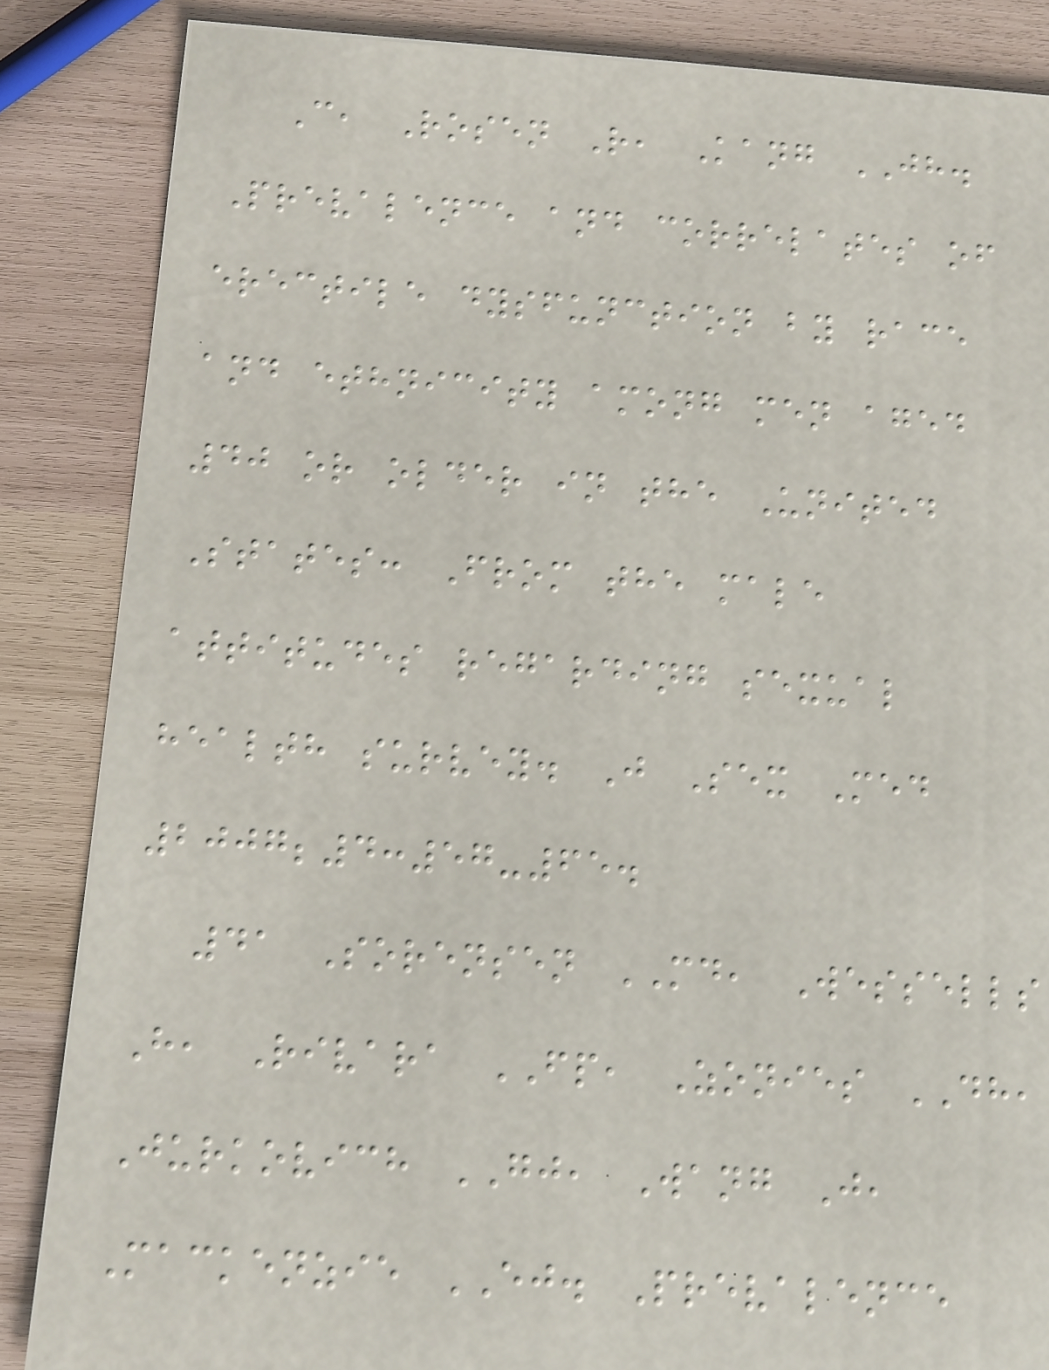C, Rosen R, Kang JH.
Prevalence and correlates of
erectile dysfunction by race
and ethnicity among men aged
40 or older in the United
States: From the male
attitudes regarding sexual
health survey. J Sex Med
2007;4:57-65.
41 Sorensen MD, Wessells
H, Rivara FP, Zonies DH,
Jurkovich GJ, Wang J,
Mackenzie EJ. Prevalence
